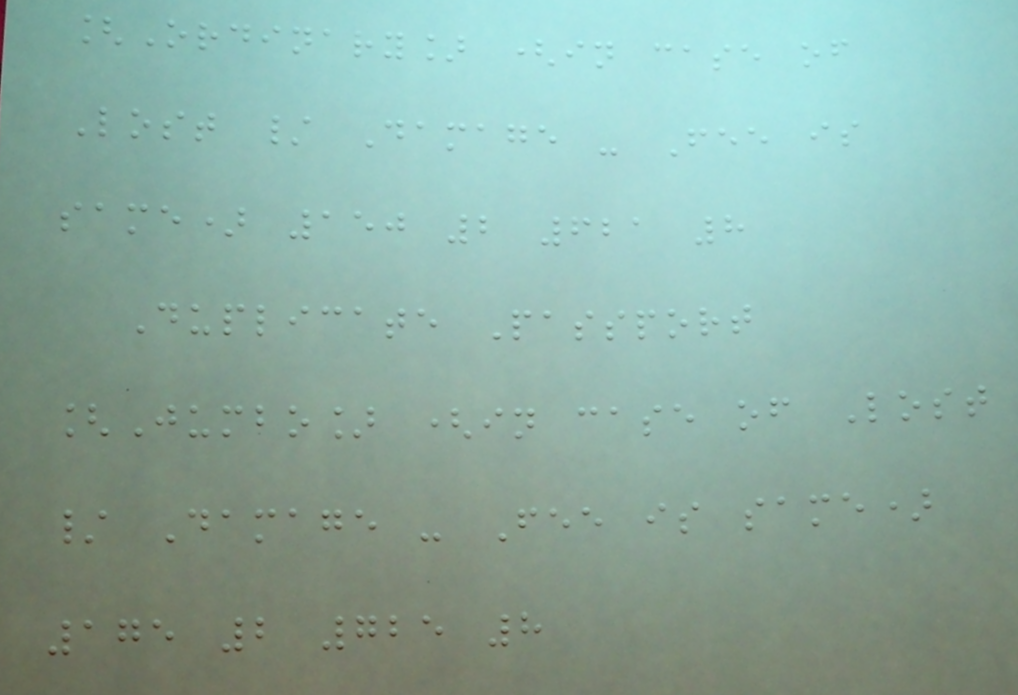[Ordinary] (in case of
Lost / Damage - Fee is
same) 150 2 621 8
Duplicate Passport
[Jumbo] (in case of Lost
/ Damage - Fee is same)
175 2 725 8
